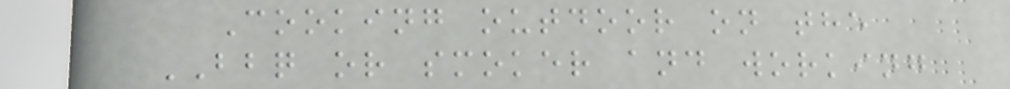Cooking outdoor on the
BBQ or smoker and working
